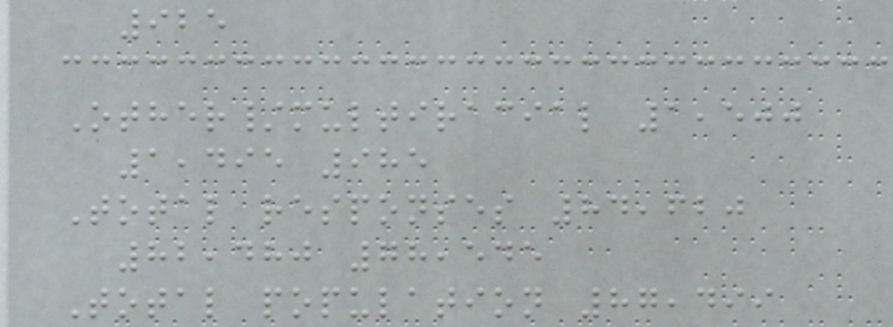925
Other/multiracial 1,500
1,495 985
Total responses 84,620
82,480 78,545
Total population 87,499
